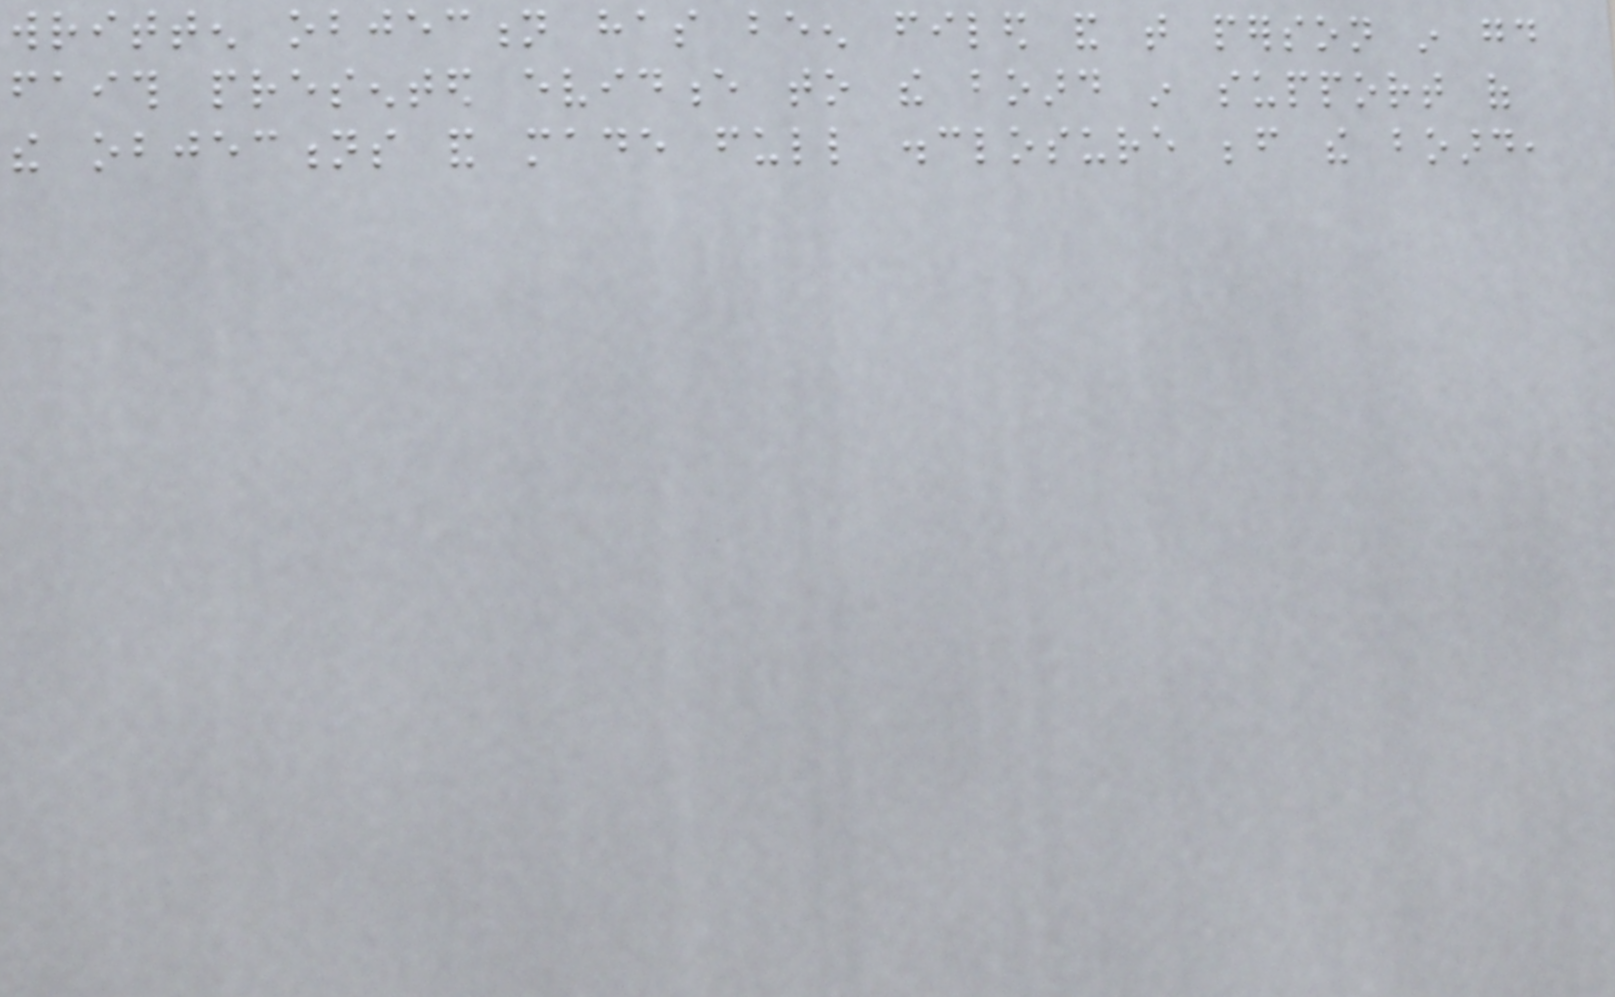written objection has been filed and that person in good
faith presented evidence to the board in support of
the objections and made full disclosure before the board,
